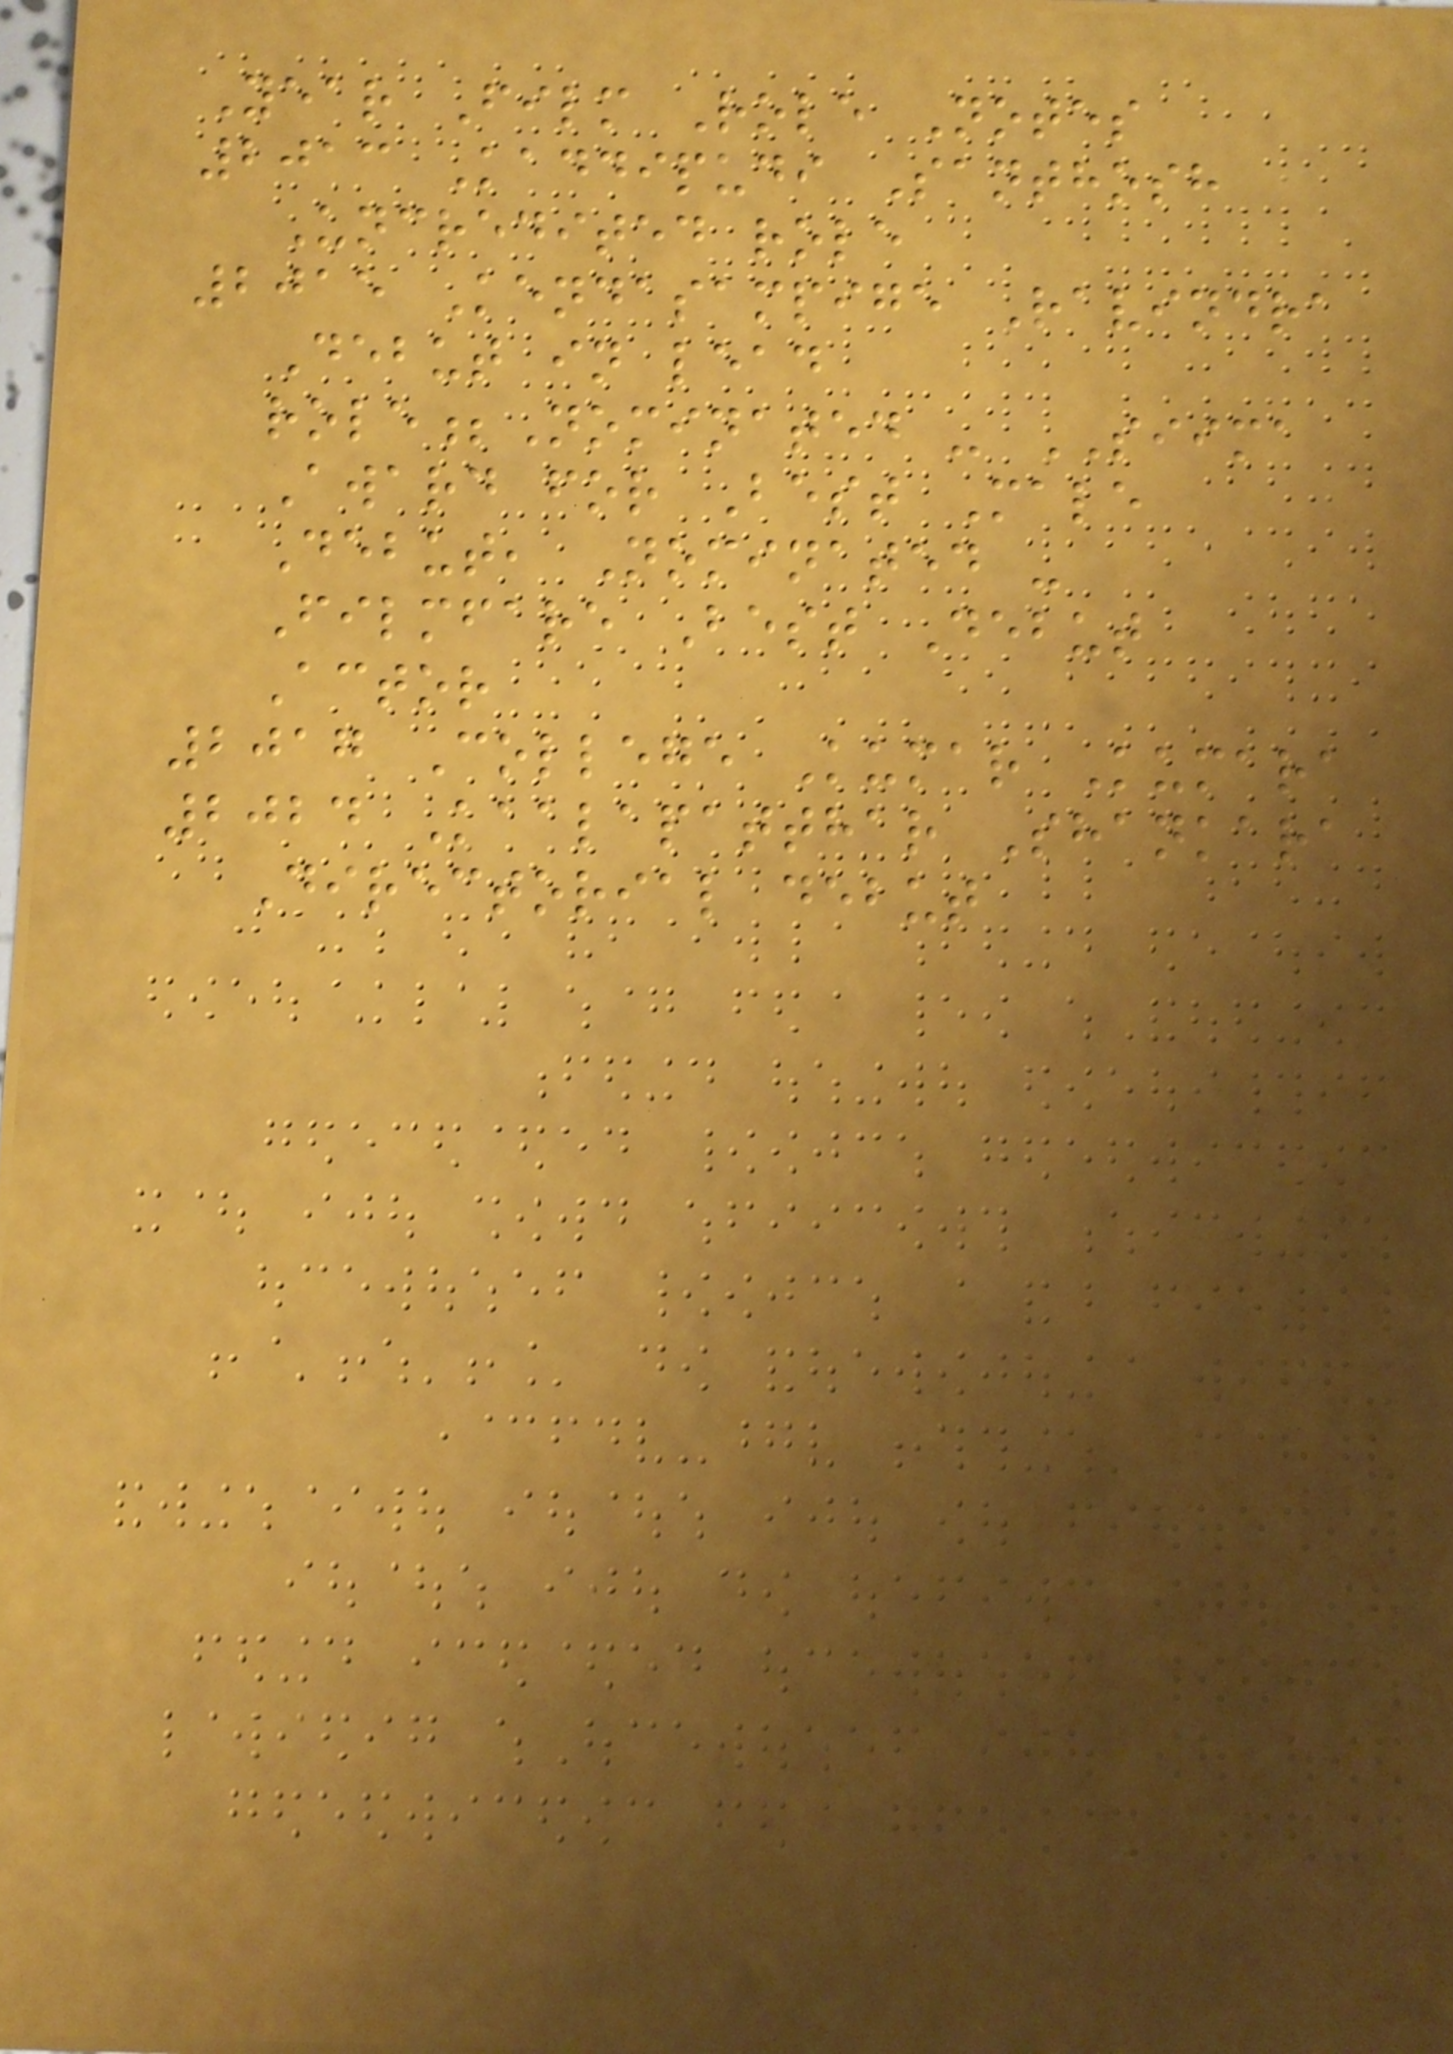Year Film Role Notes
2013 Kaddipudi Santhosh
Uncredited role
2015 Kendasampige Ravindra
Debut in lead
role;Nominated - SIIMA
Award for Best Male
Debut, Nominated -
Filmfare Best Debut
Actor
2017 College Kumar Kumara
2024 Kaalapatthar Shankara
Directorial debut
